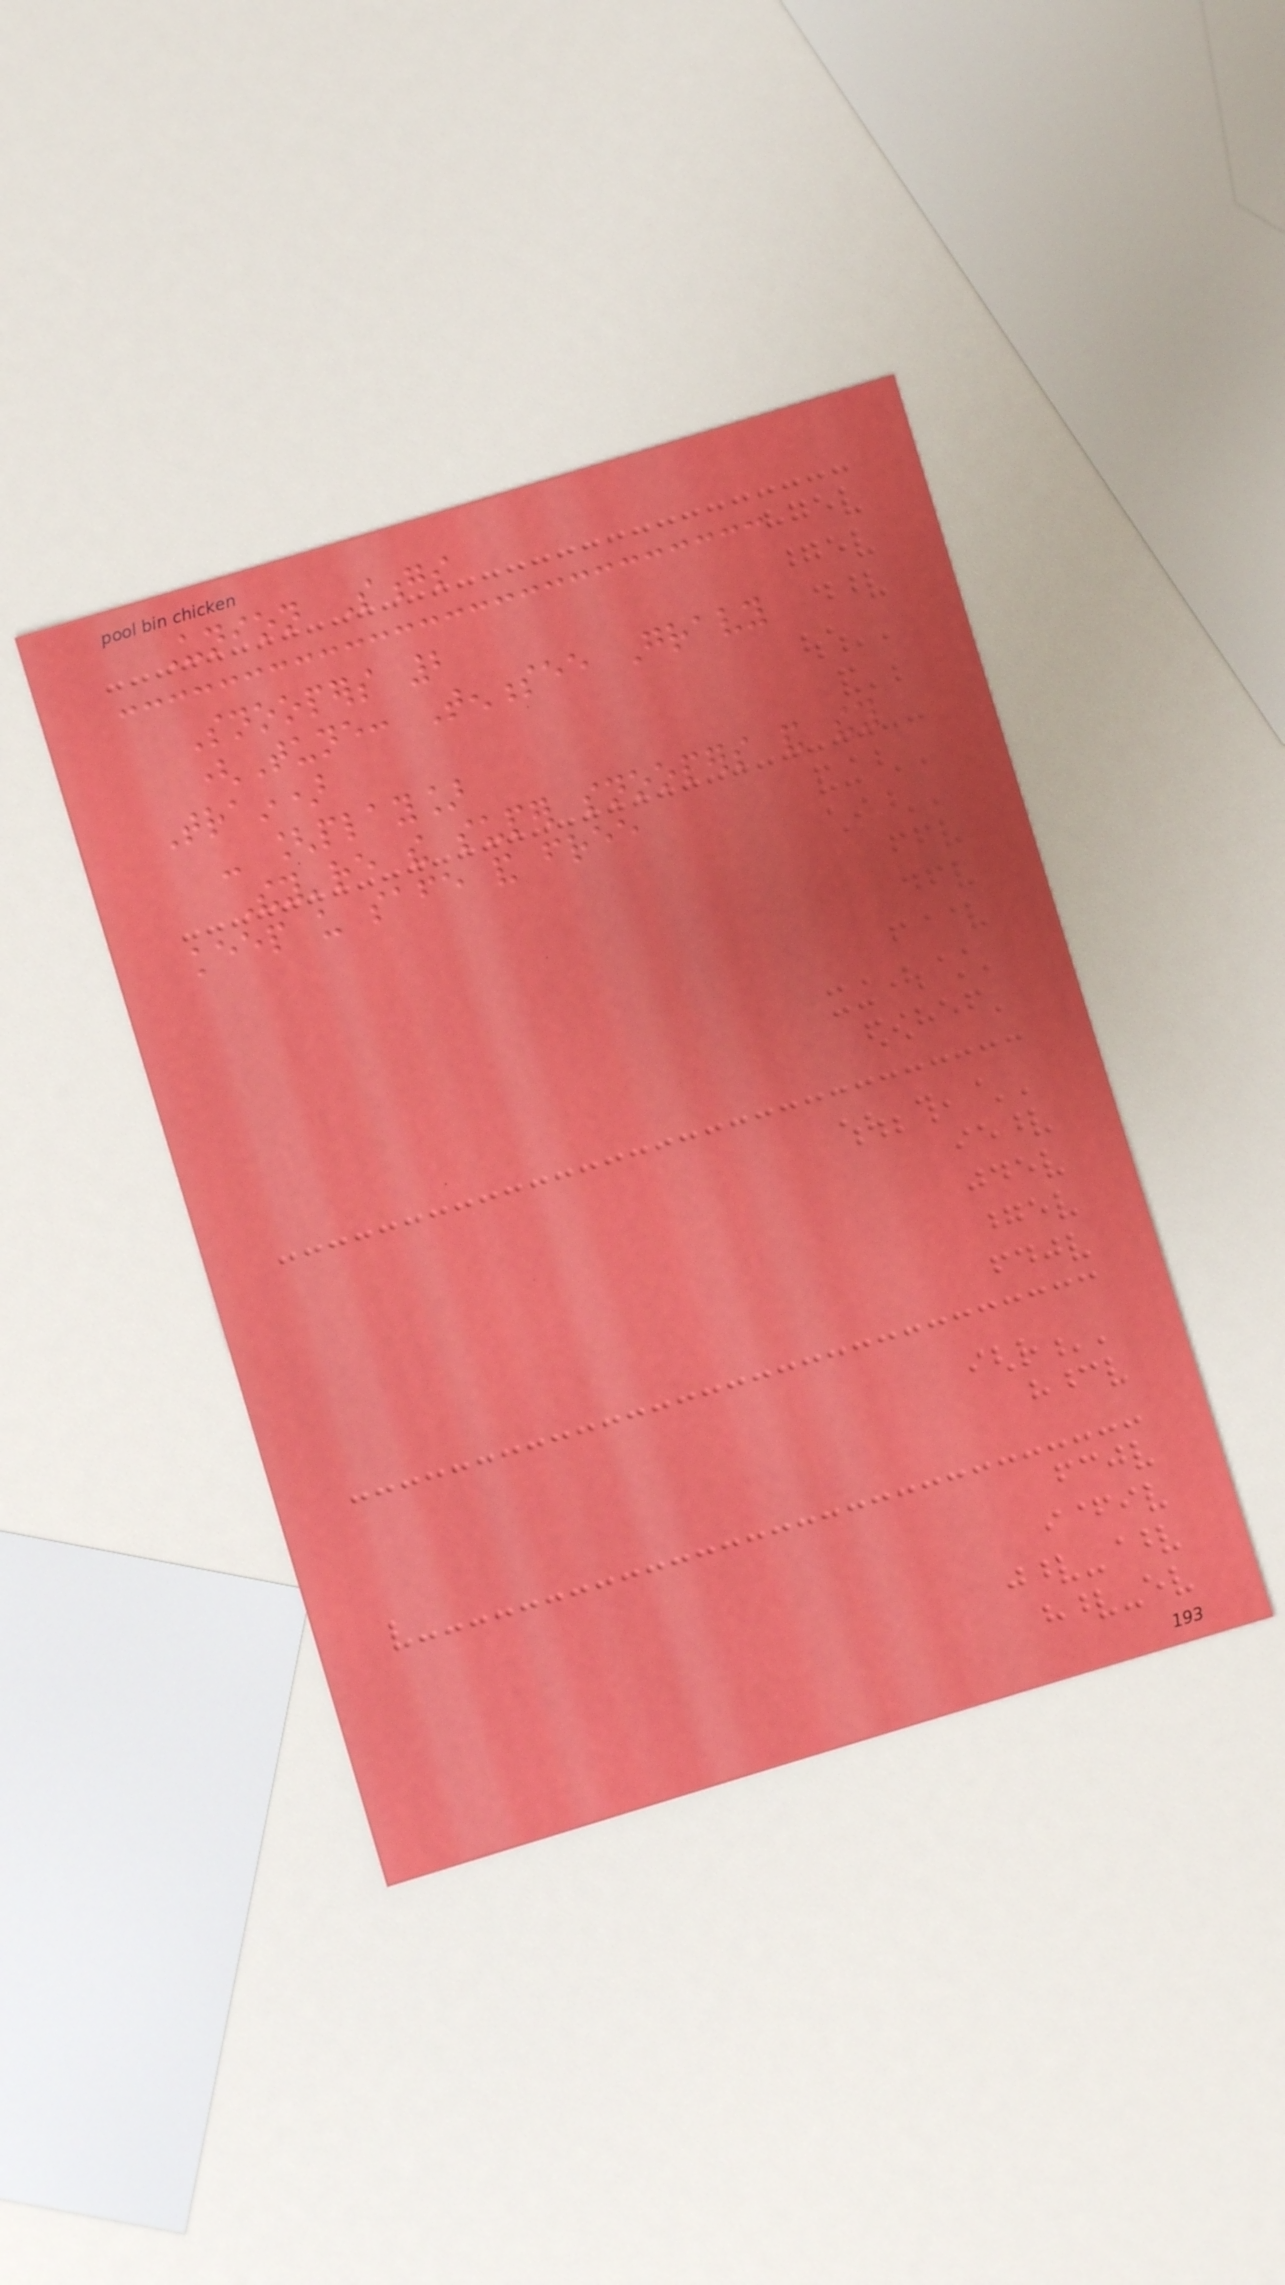Union Songs
Snoopers 2
(Tune: Tennessee Gravy
Train)
- [play]
They're the super snoopers and they
keep us safe and free
